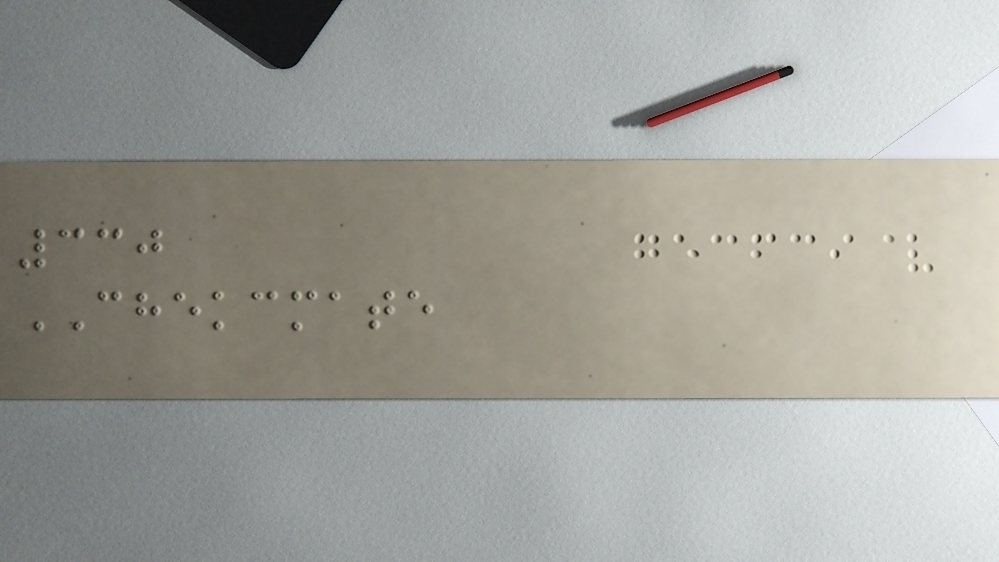330
CHEKCMATE
